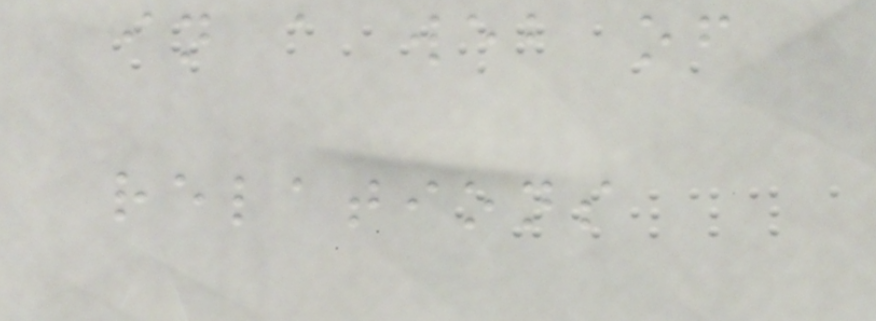in a web of
relations
